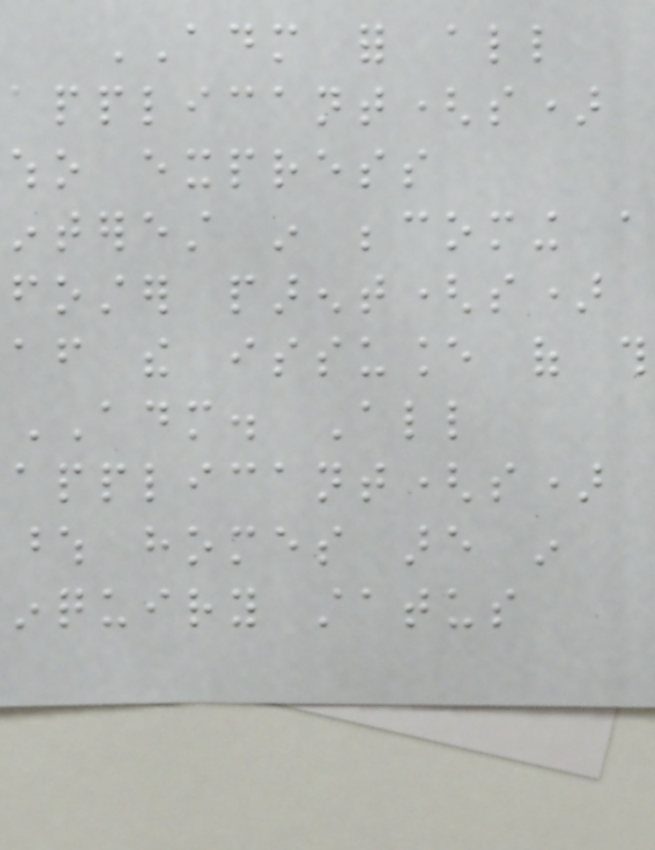ADM for all
applicant(s)
who express
interest in becoming a
foster parent(s)
after the issuance of this
ADM. All
applicant(s)
whose homes are in
inquiry status
